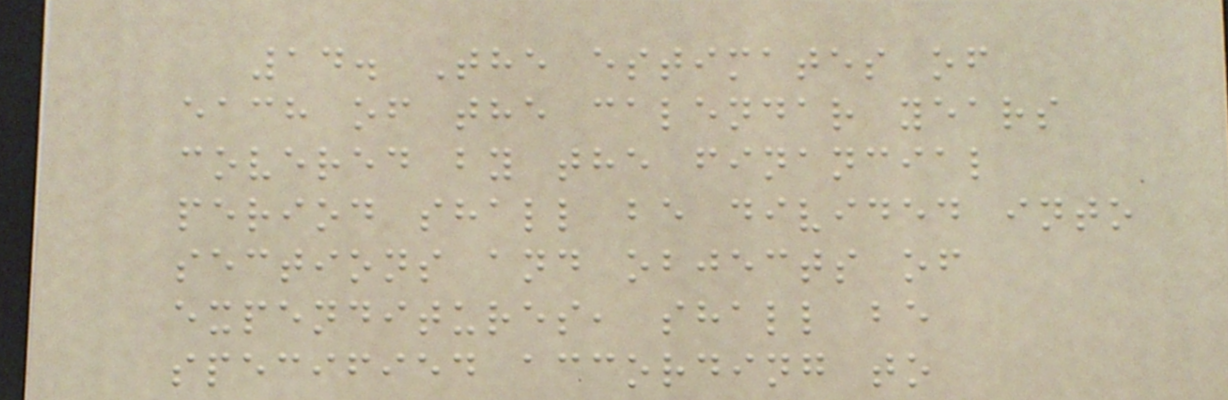14. The estimates of
each of the calendar years
covered by the financial
period shall be divided into
sections and objects of
expenditures, shall be
specified according to
